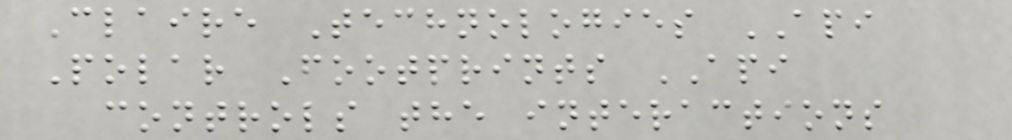Claire Technologies API
Polar Footprints API
controls the interactions
